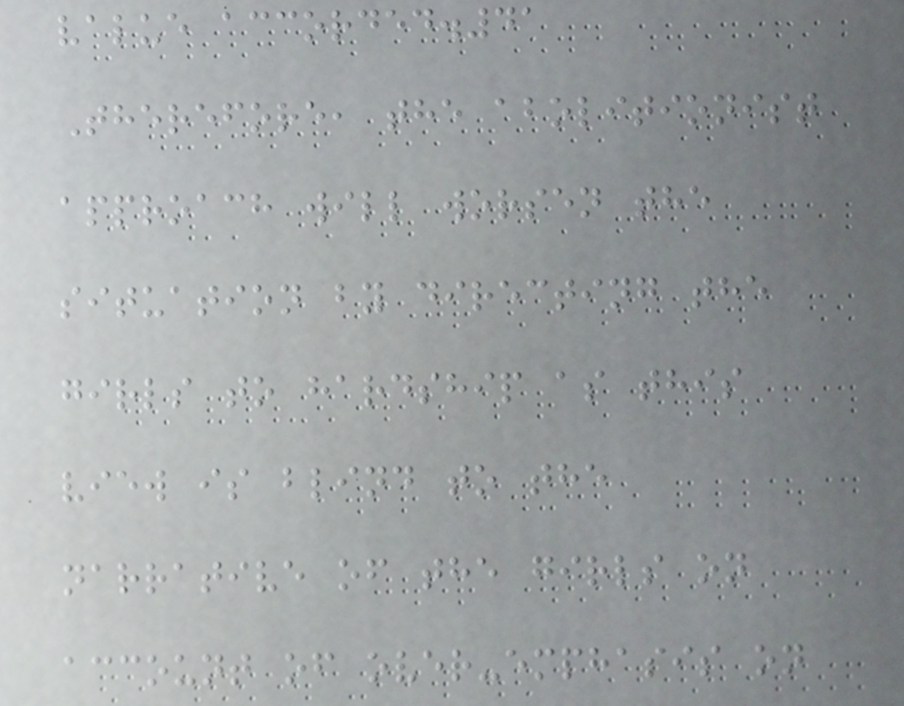value accorded.41
Therefore, the abolitionist
approach will worsen the
situation by directing the
girls to hardship as this
view is blind to the
narrative of the girls on
account of over-emphasis on
